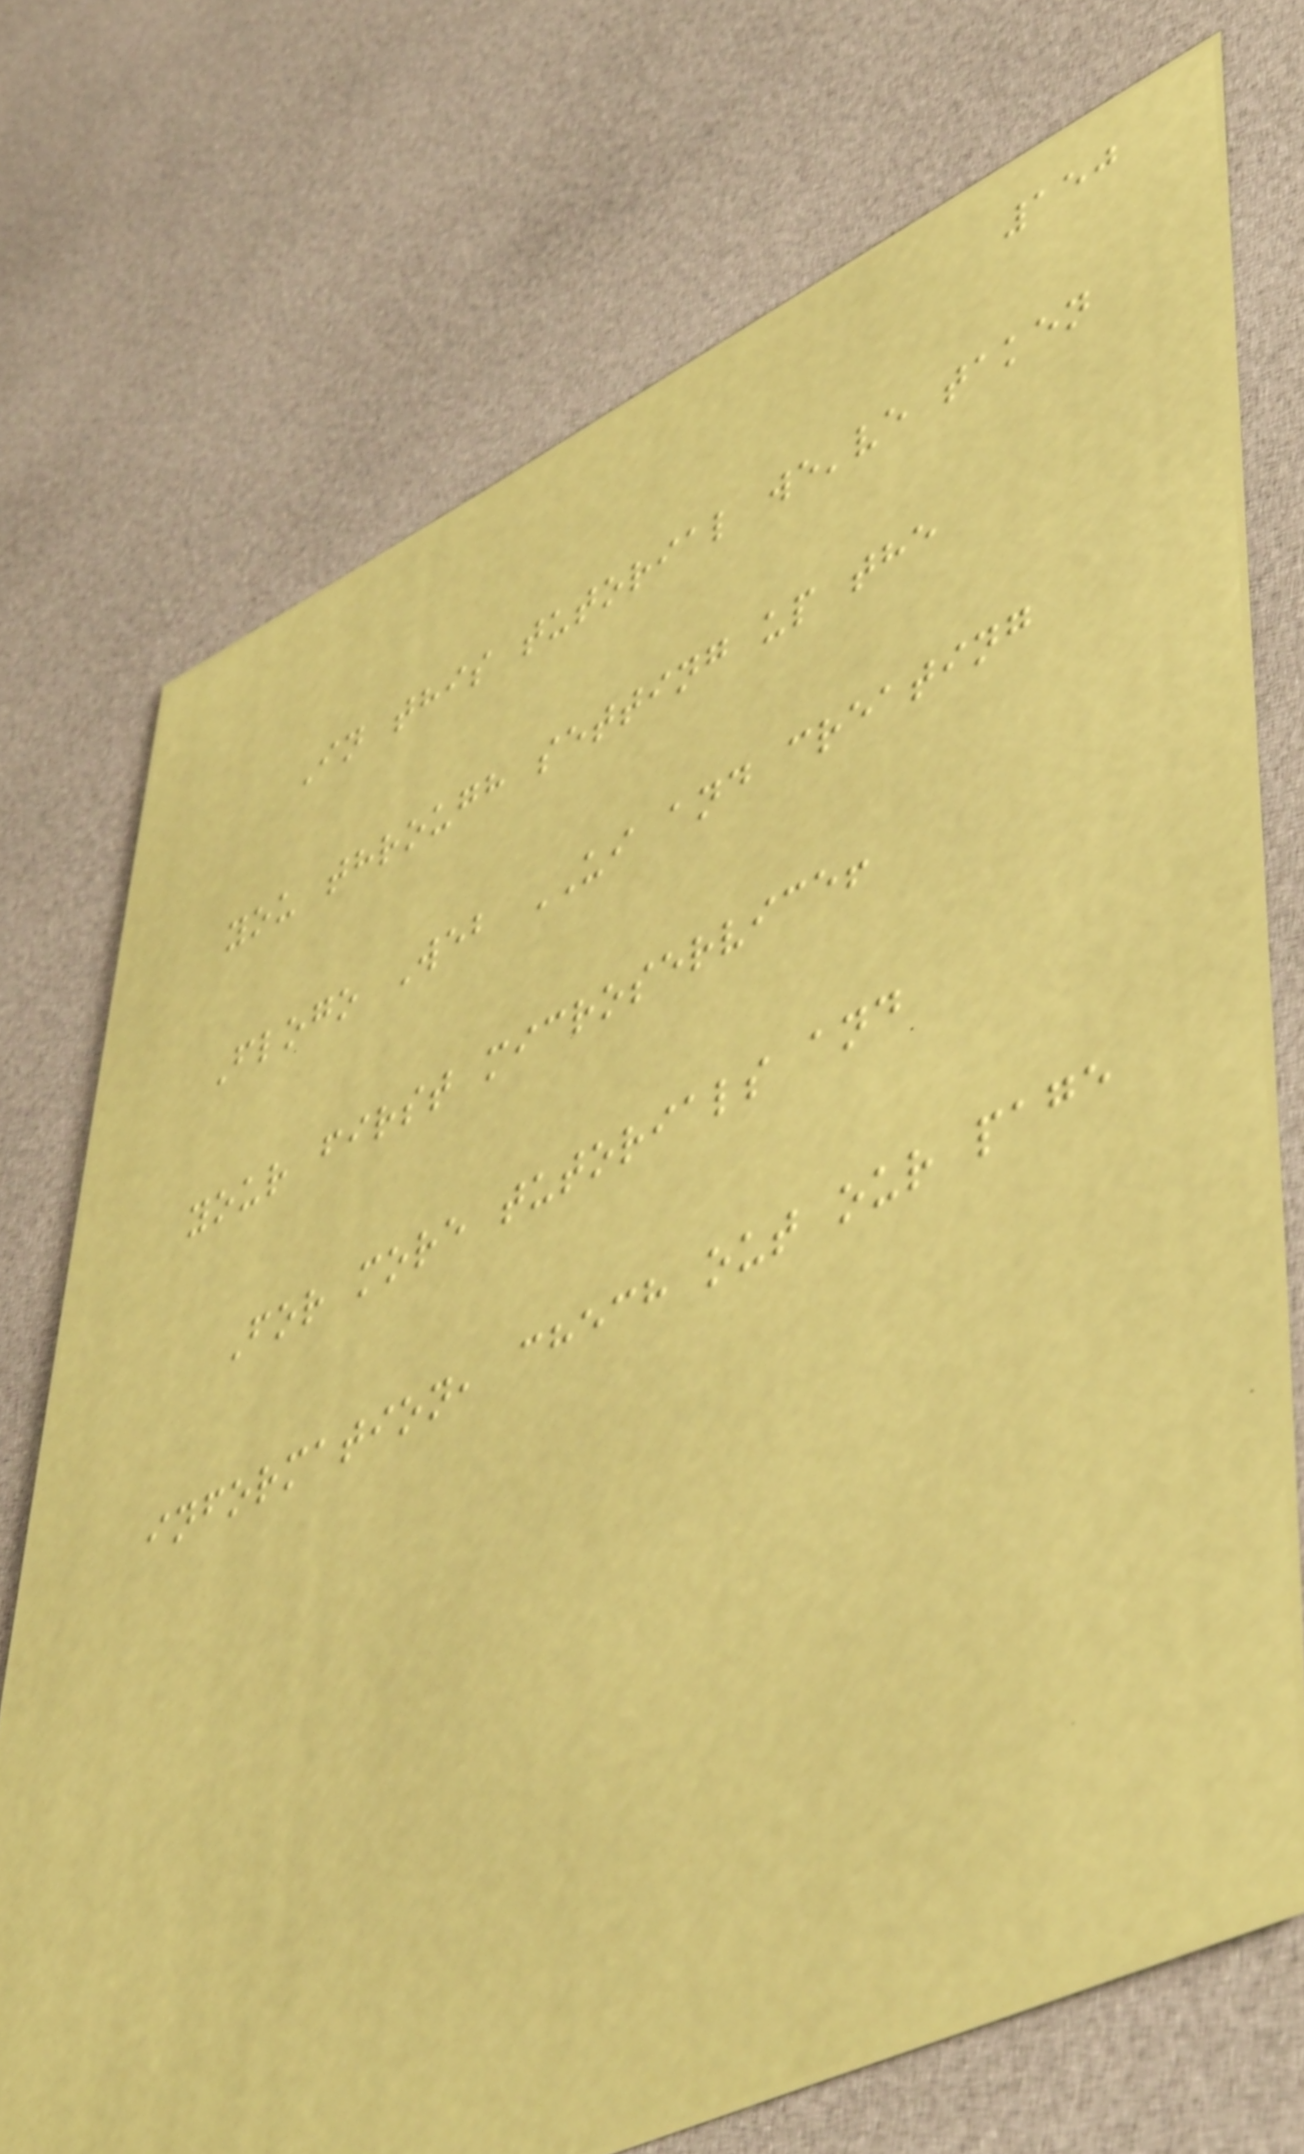150
In this tutorial we've taken
you through setting up the
Flogo Web UI and creating
your first microservice!
For more tutorials and
information, chech out our page
